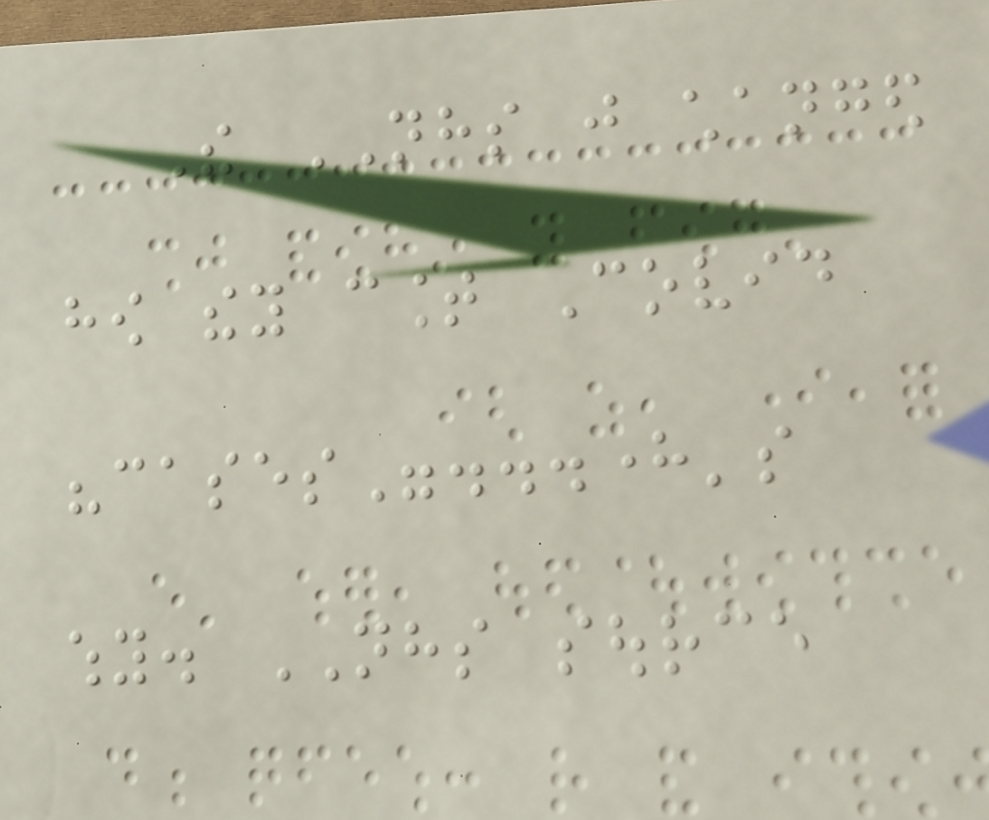The NHS just changed
how they count Covid
"cases"...here's
why. NHS source
